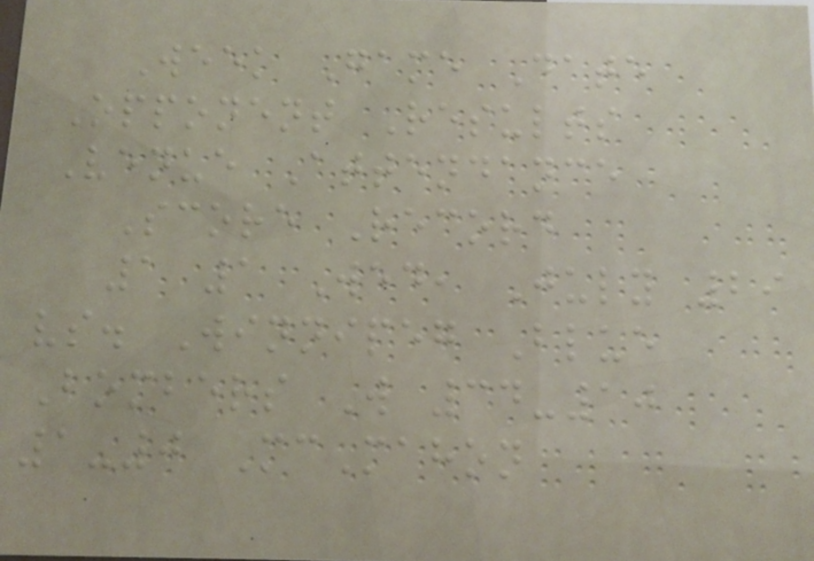Week Game Date
Opponent Results
Venue Attendance
Score Record
1 1 Wed, July 29
vs. Winnipeg Blue
Bombers W 34-10
1-0 McMahon
